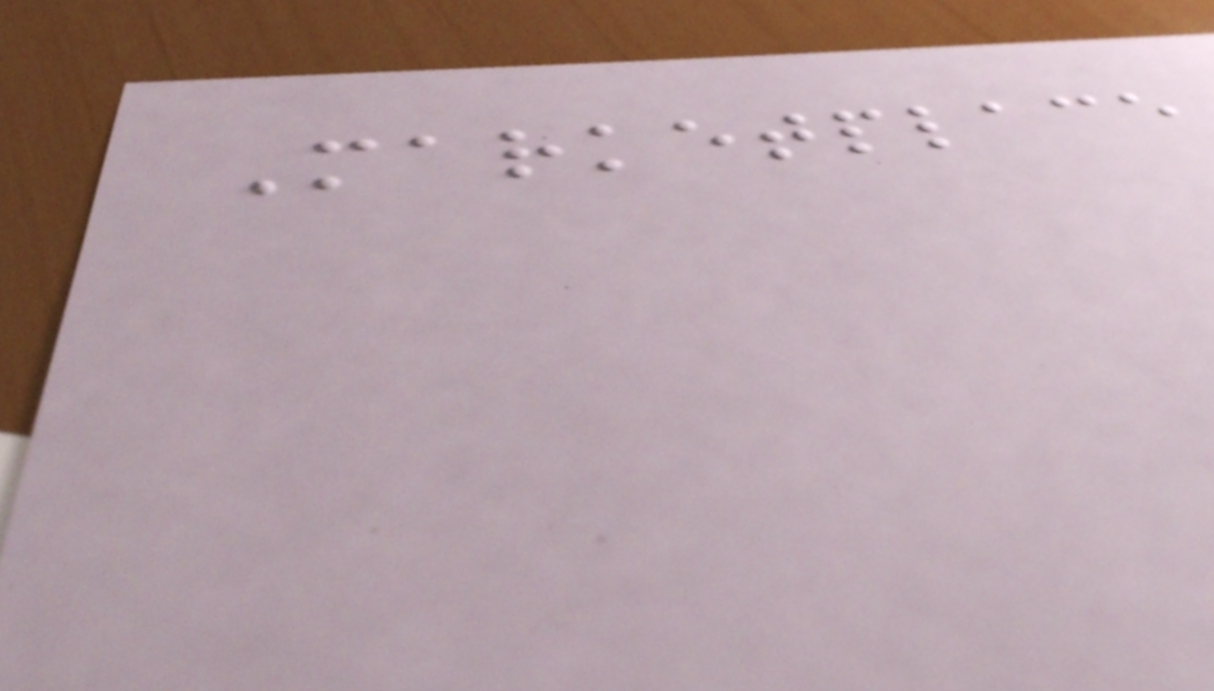Marketplace
